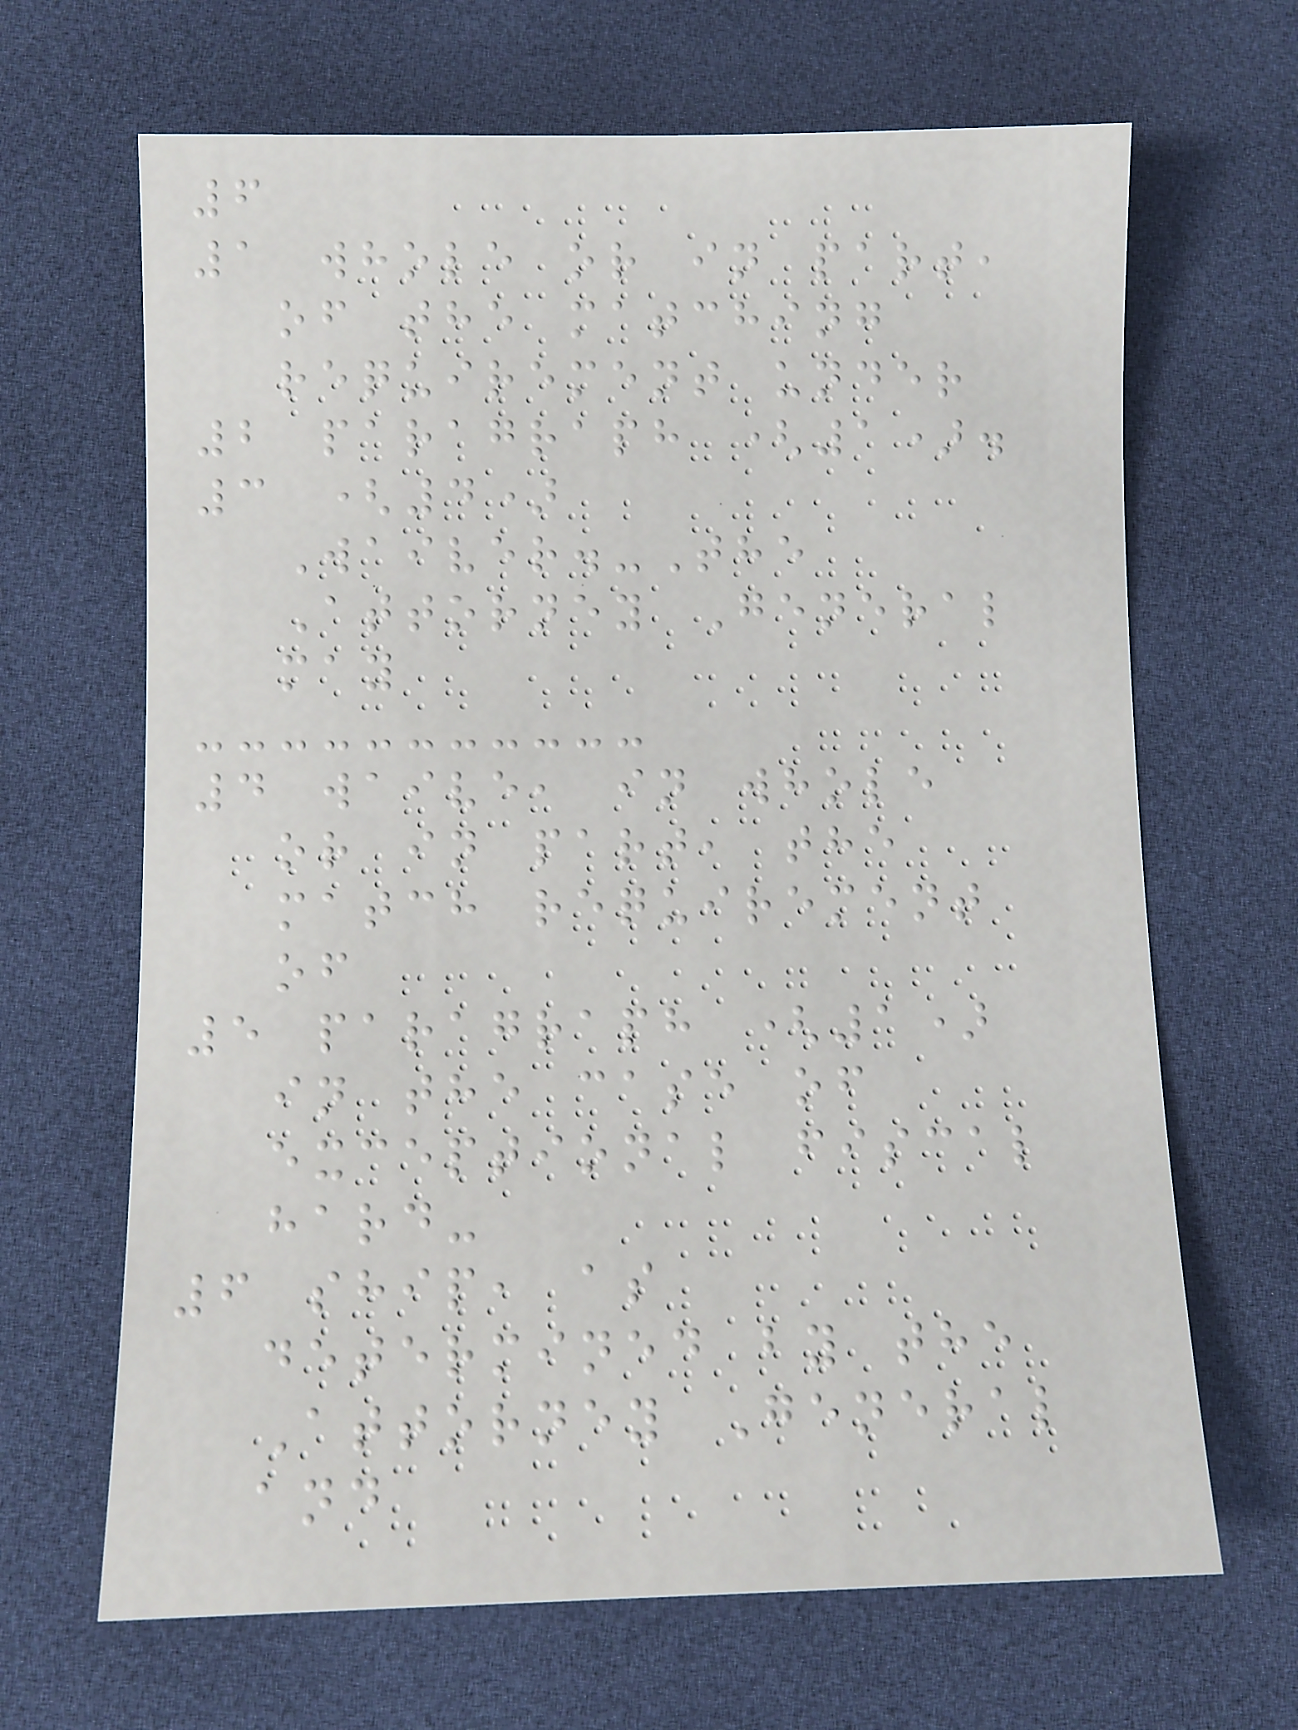6
1 whole or in part,
of the matching
requirement under
2 paragraph (1).
3 (4)
Waiver.-The
Attorney General
may
4 waive, in whole
or in part, the
match requirement
of
5 paragraph (1)
in the case of
exceptional fiscal
hard-
6 ship, as
determined by the
Attorney General
and
